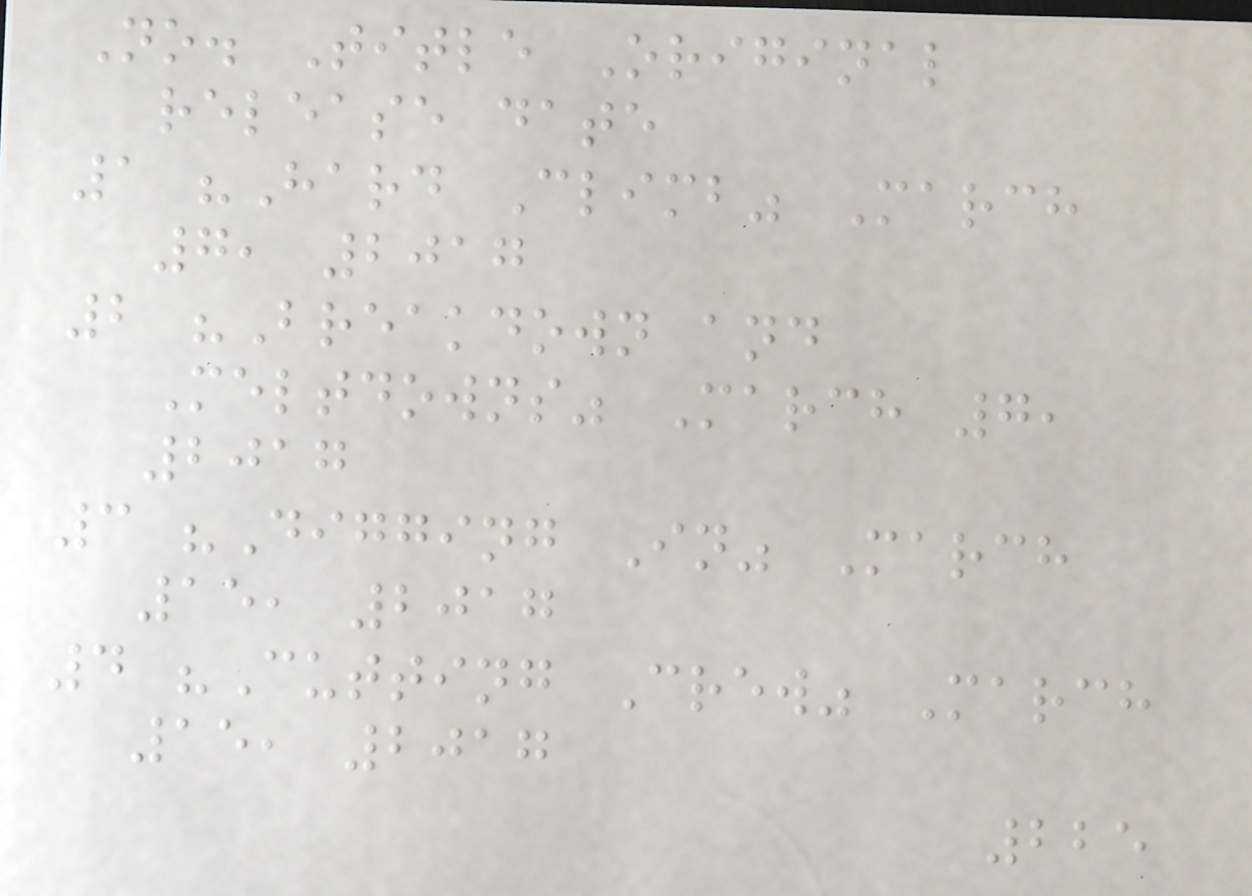No. Title Original
release date
1 "Hard Climb" March
7, 2017
2 "Breakdown and
Meltdowns" March 7,
2017
3 "Digging In" March
15, 2017
4 "Cutting Crew" March
15, 2017
225
